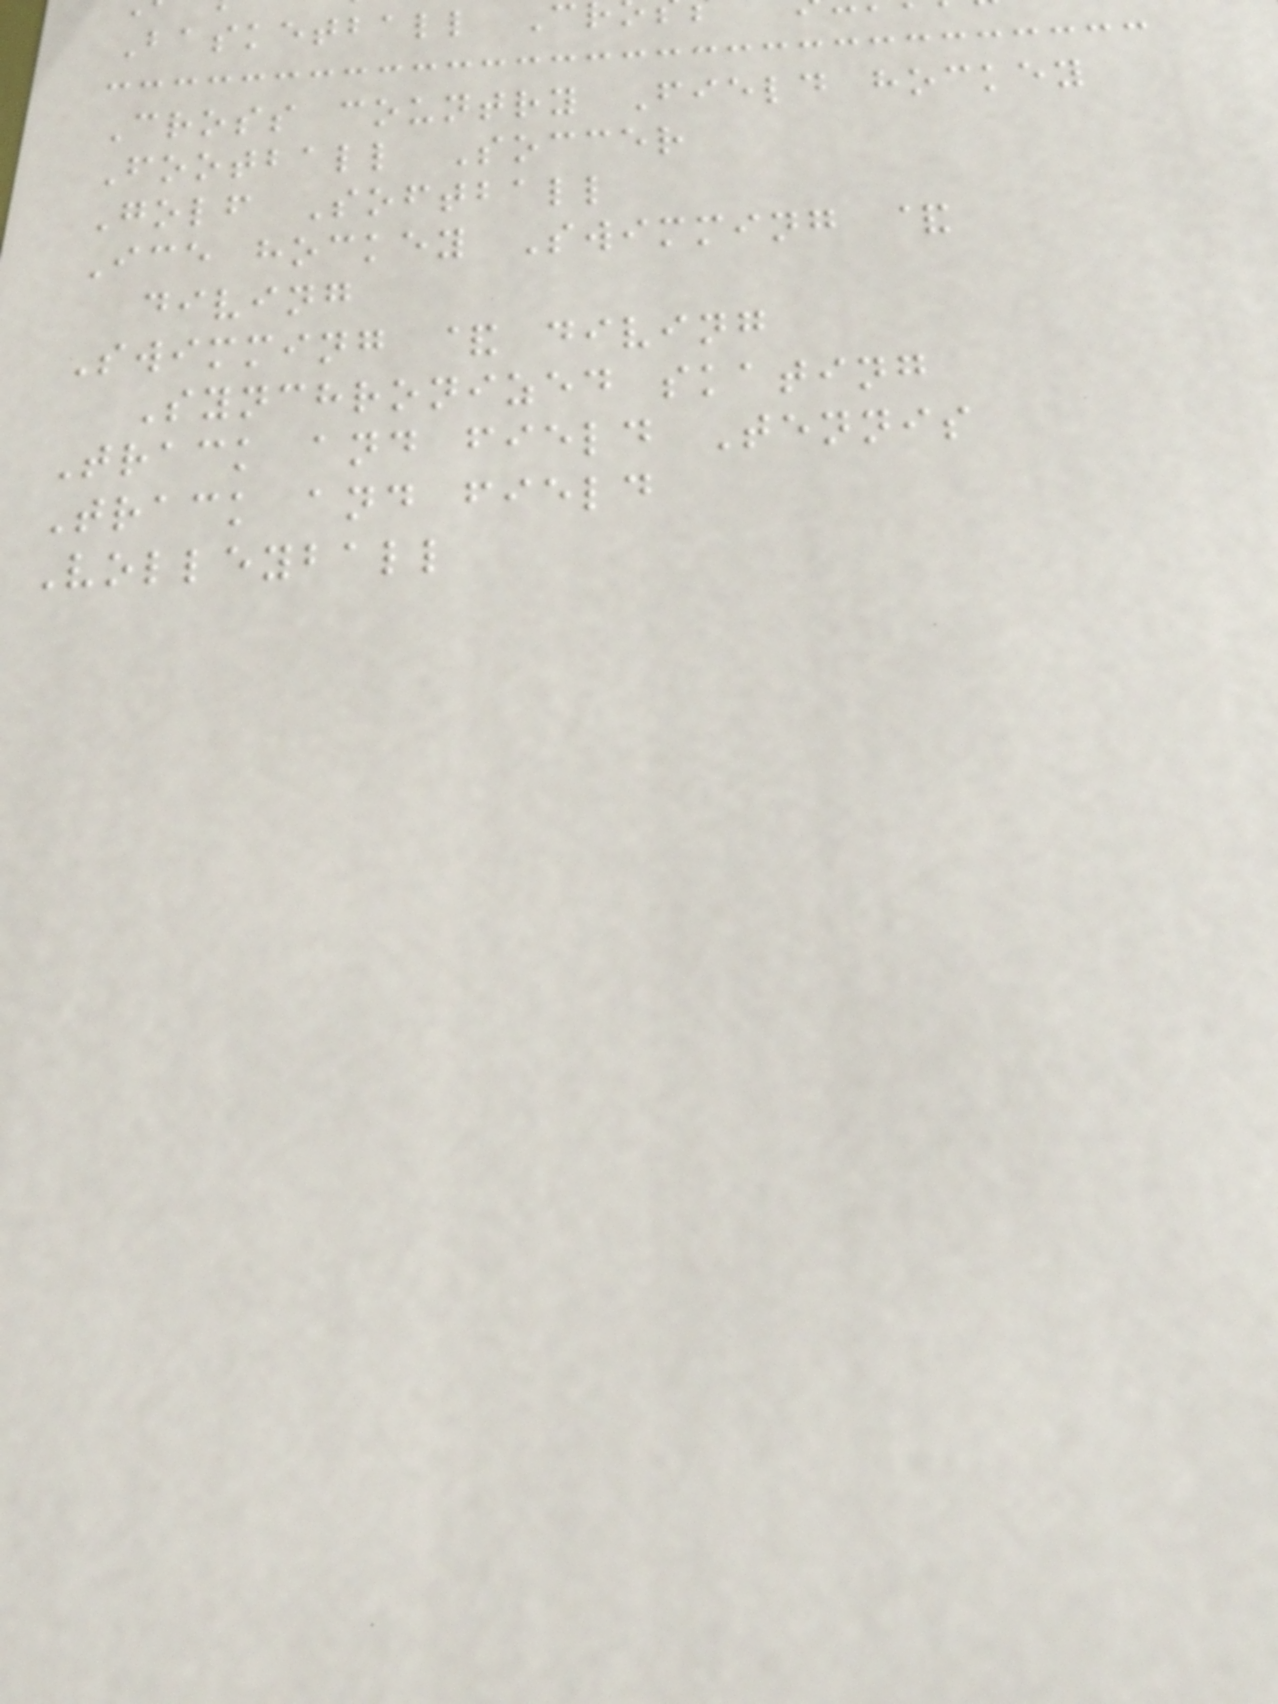Basketball C
Cross country Field hockey
Football Soccer
Golf Softball
Ice hockey Swimming &
diving
Swimming & diving
Synchronized skating
Track and field Tennis
Track and field
Volleyball
